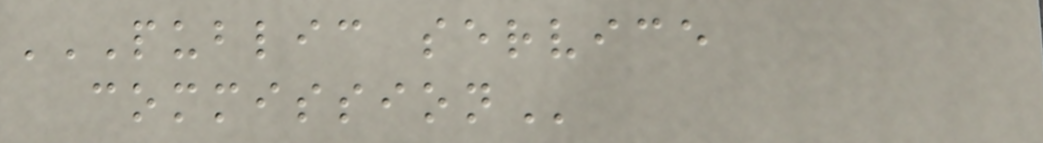PUBLIC SERVICE
COMMISSION
